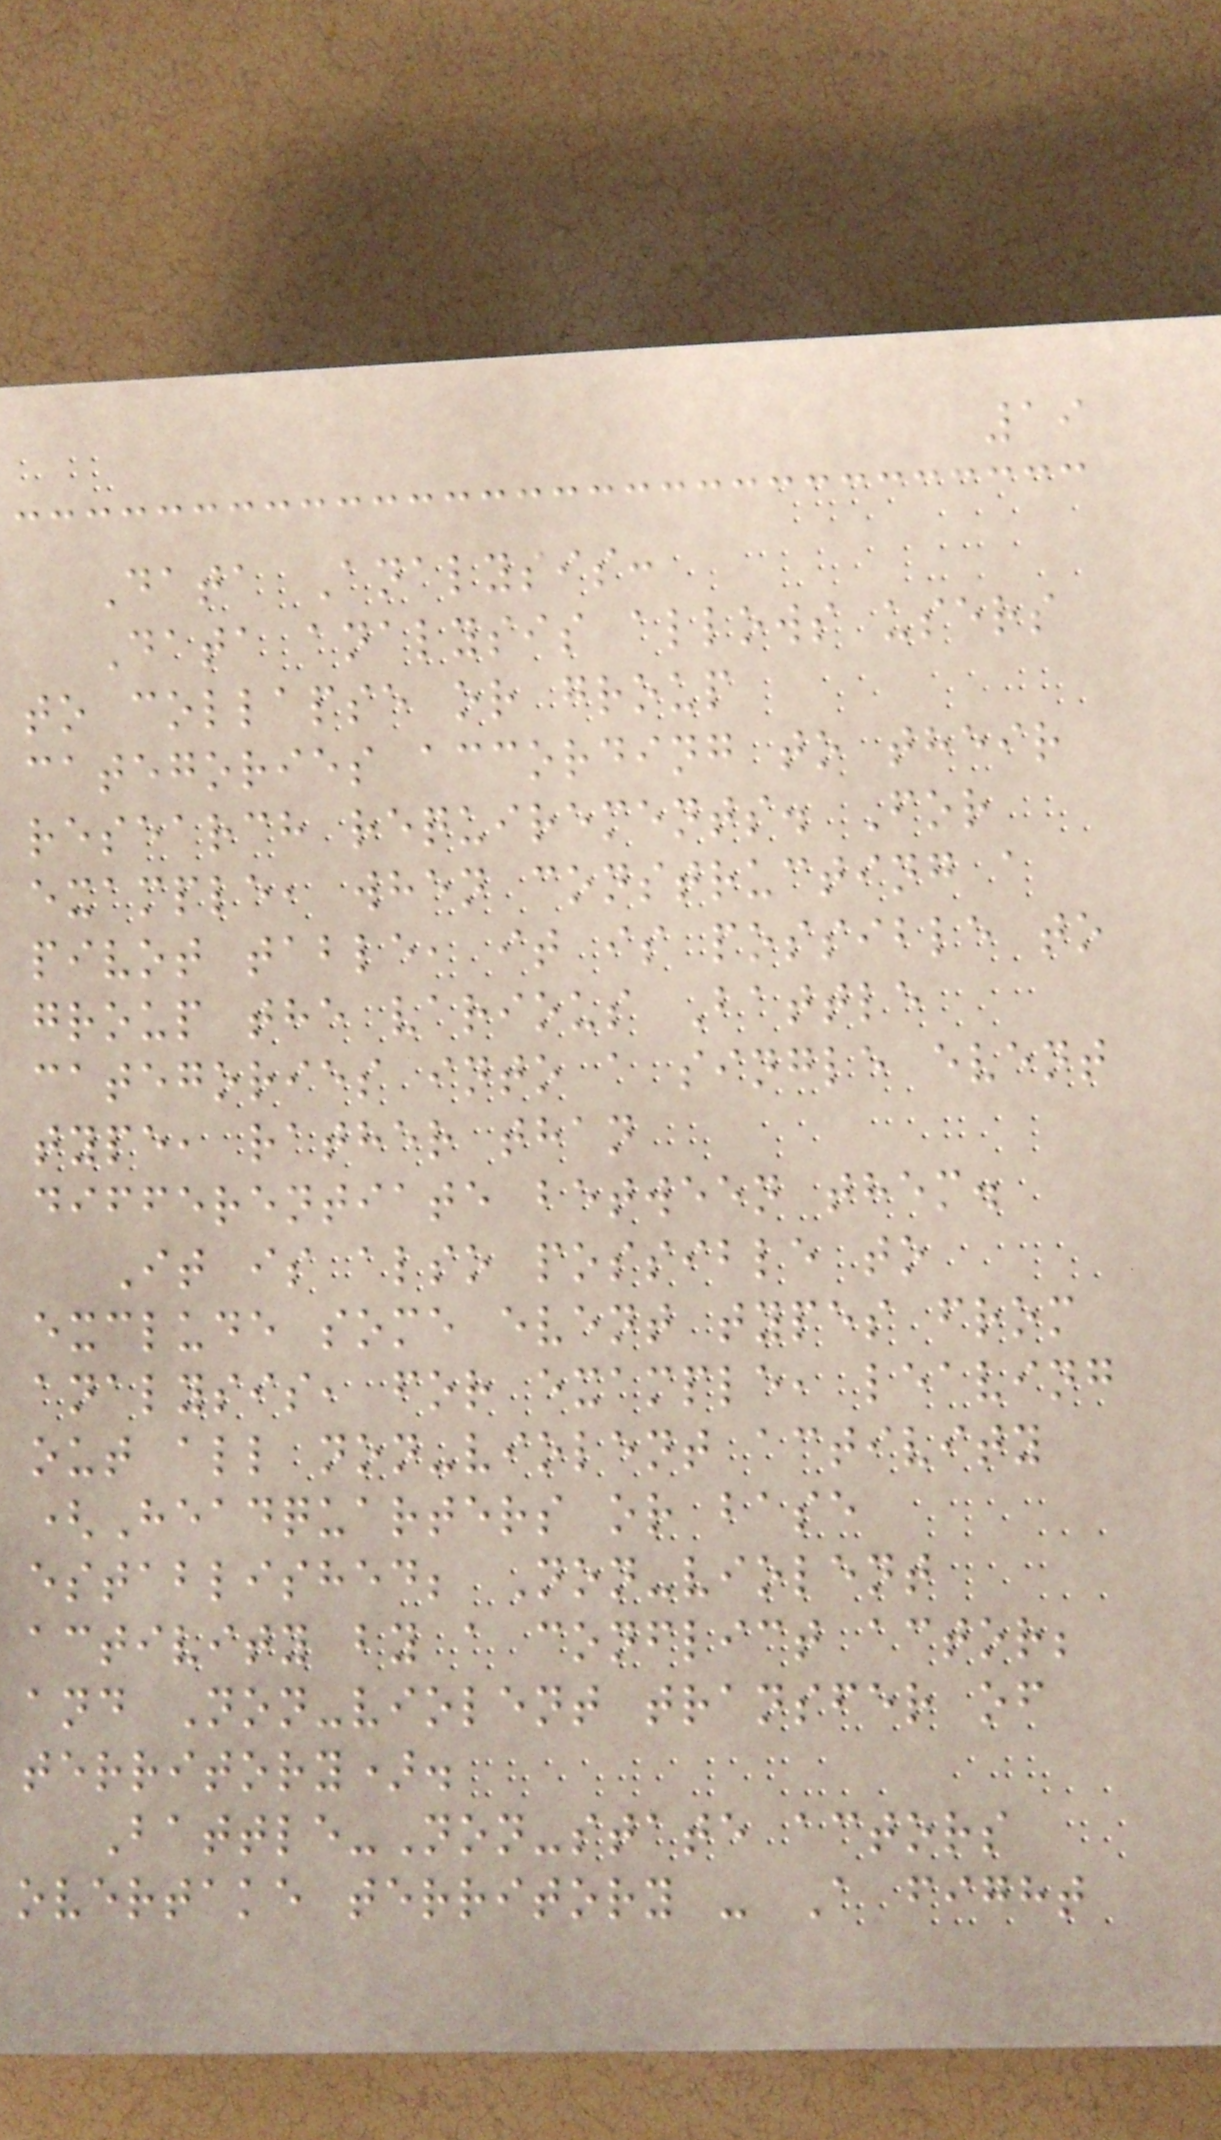19
Data Analysis:
Data analysis allows users
to collapse or group
categories according to their
research requirements. For
example, when constructing a
pivot table, it is possible to
group the various Battle
categories into a single event
type, rather than
differentiate between them.
It is also possible to
exclude some event types from
analysis, for example, leaving
out all non-violent activity
(Headquarters or base
established; Non-violent
activity by a conflict actor;
and Non-violent transfer of
territory).
Battle-Non-state actors
overtake territory - A fight
